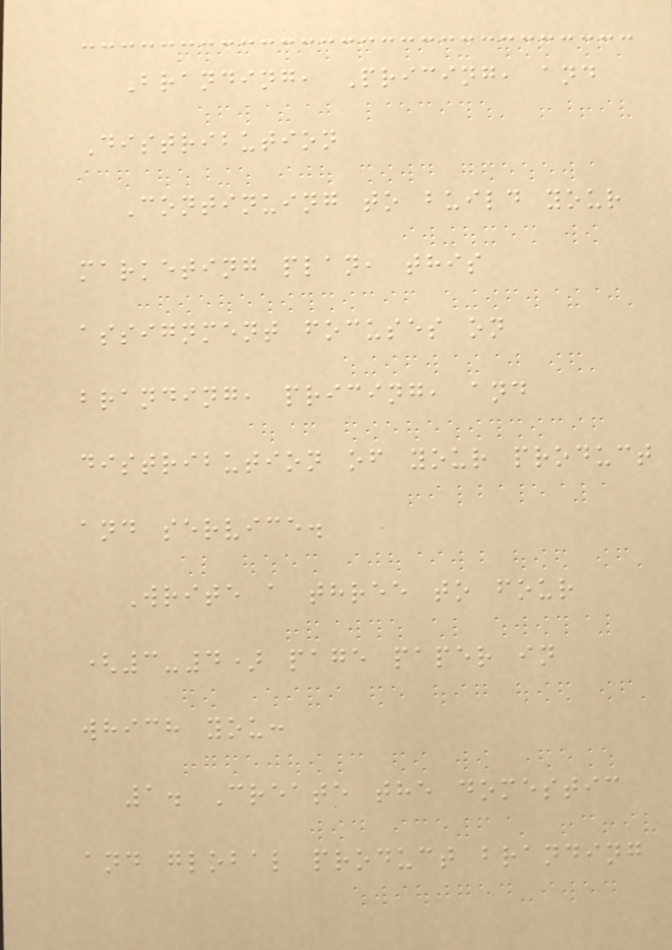Branding, Pricing, and
Distribution
Continuing to build your
marketing plan, this
assignment focuses on
branding, pricing, and
distribution of your product
and service.
Write a three to four
(3-4) page paper in
which you:
1. Create the domestic
and global product branding
